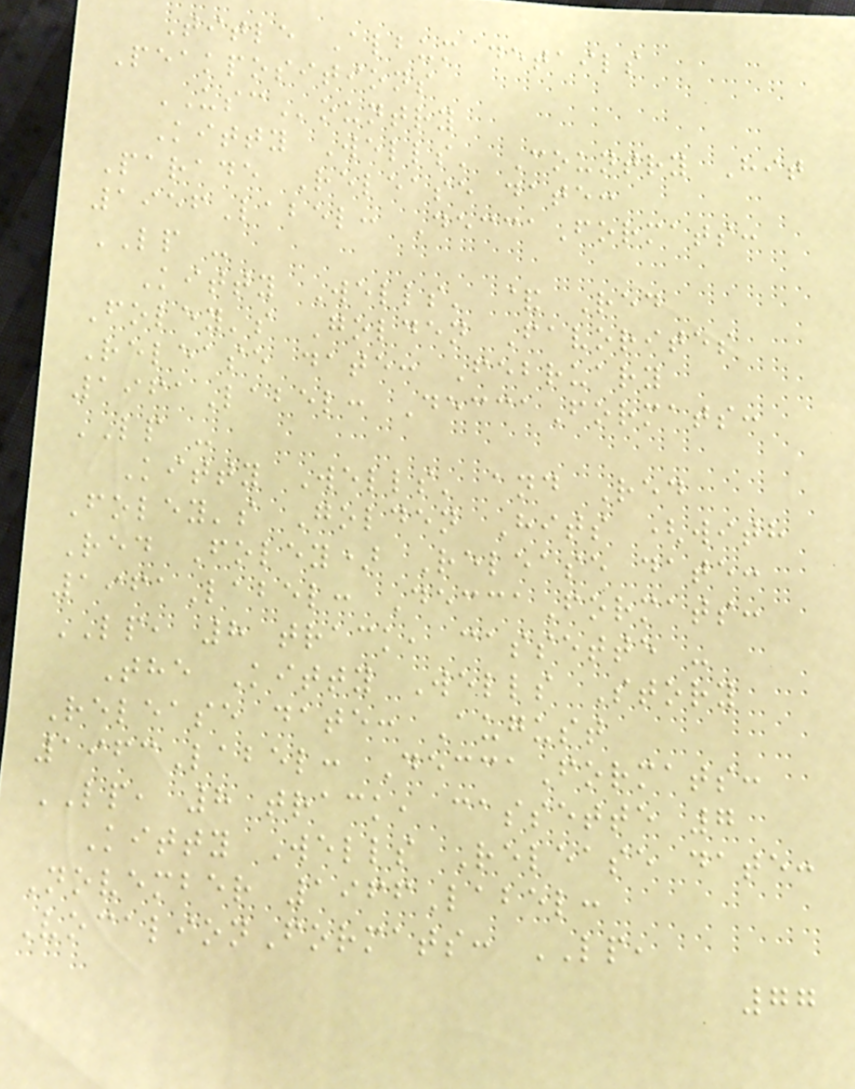Title Album details
Peakpositions
USCountry
Kitty Wells' Country Hit
Parade Release date:
1956Label: DeccaFormats:
LP -
Kitty Wells' & Red
Foley's Golden Favorites
Release date: February
1961Label: DeccaFormats:
LP -
Kitty Wells' and Red
Foley's Golden Hits (with
Red Foley) Release date:
1961Label: DeccaFormats:
LP, 8 track, cassette -
The Kitty Wells Story
Release date: August
1963Label: DeccaFormats:
LP, 8 track, cassette 7
Kitty Wells Release date:
November 1966Label:
VocalionFormats: LP,
77
